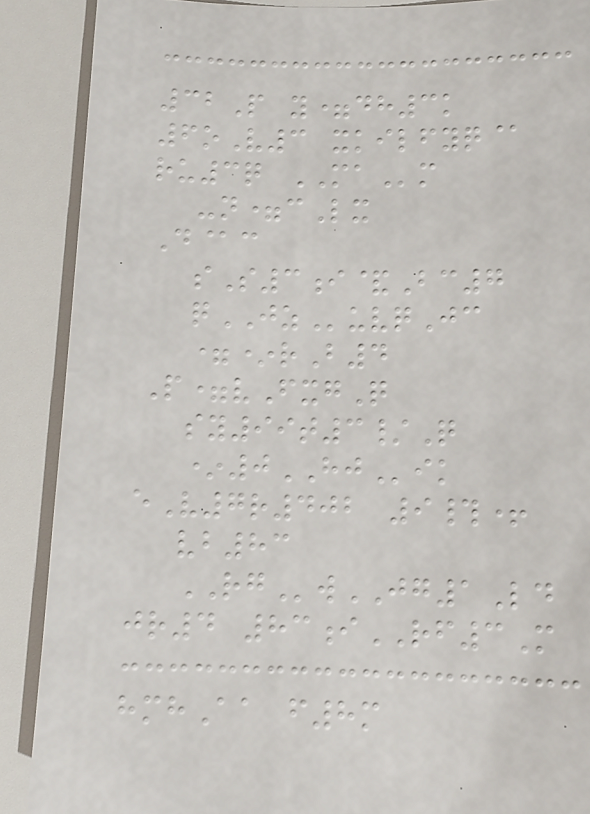32P y=dh3k
6oV3 xkilfyq@
ru3q MAm
-n=cLx
D@c
sS3i&Bc7
qJZuvqJc
=*rB4
P=vFxgQ
sy99t3/Q
*0HJik
eV7r402 9#+
vb83
RGwJG1Ld
jr4 83iRF3M
hmhAa f8m
